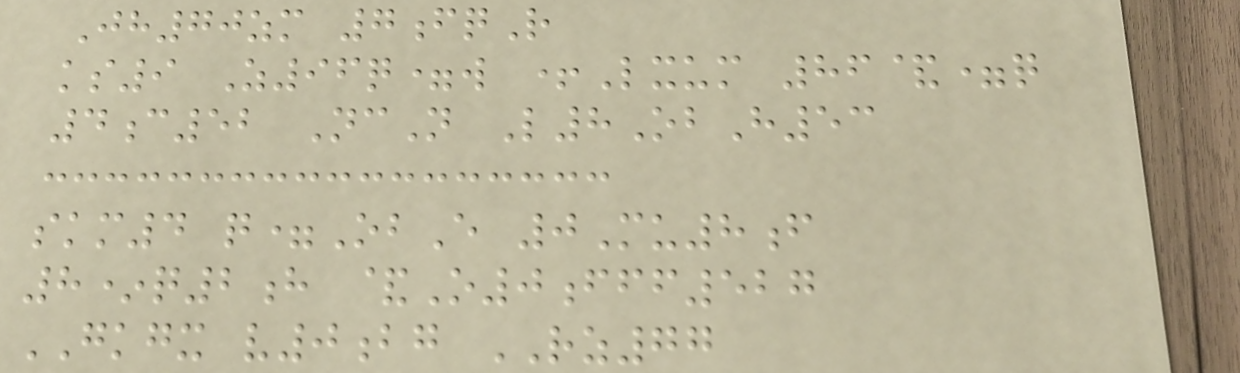Jh70zm 7fqR
ks9 Z96q=w +Lxum 86&=q
4c52 NcN L8ObH53
skm4 q=ObE 0Mu8f
8*q2h &O0fff527
GKGX v0bg RZ77
